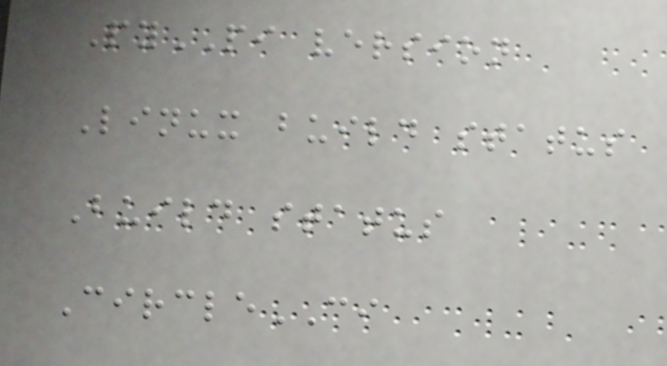PyPI version
Linux build status
Build status
CircleCI
